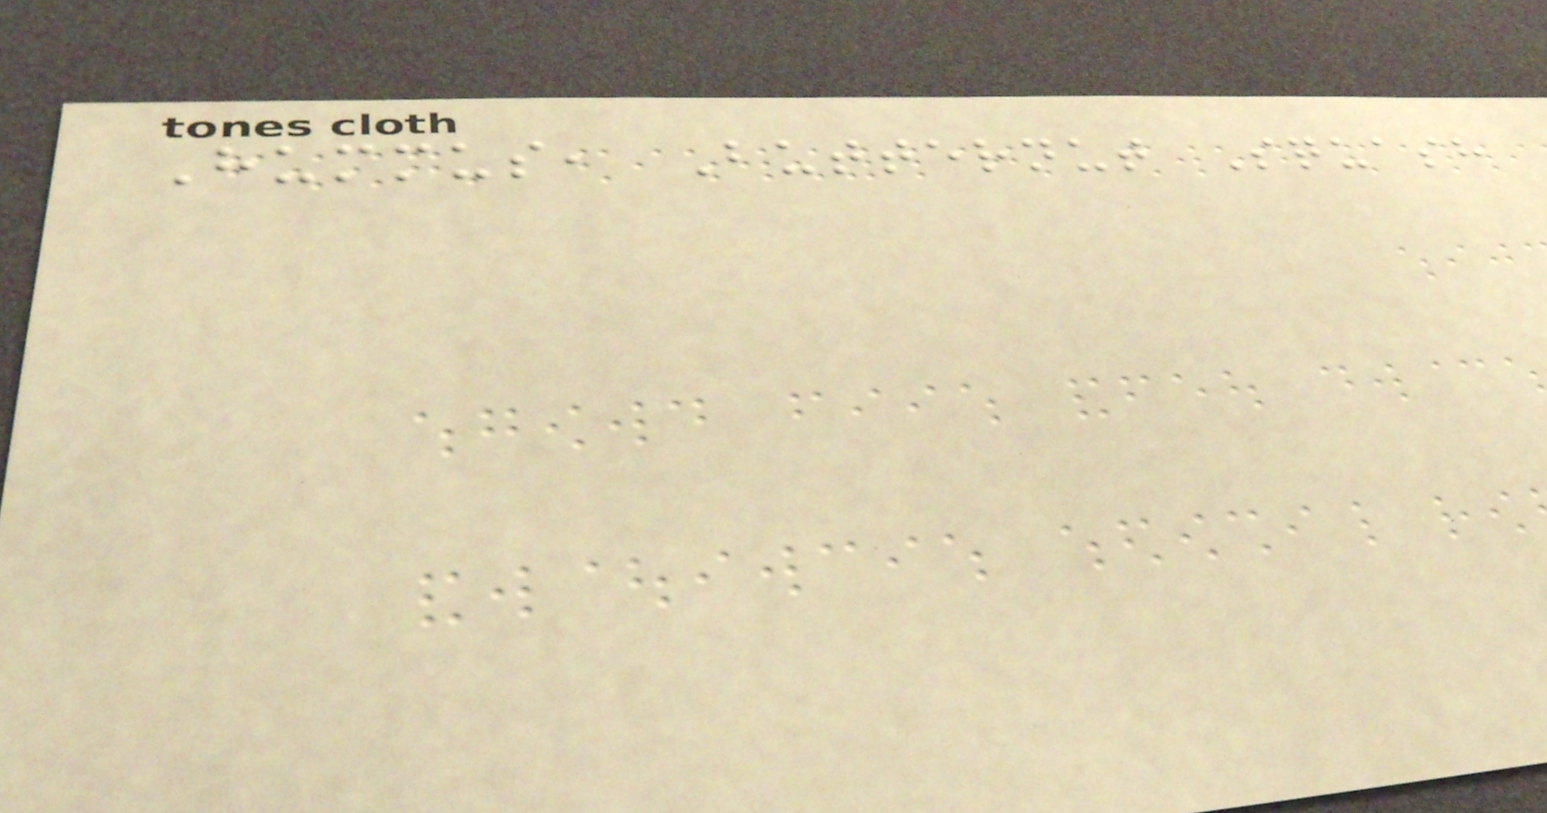Hummus, Butternut Squash
